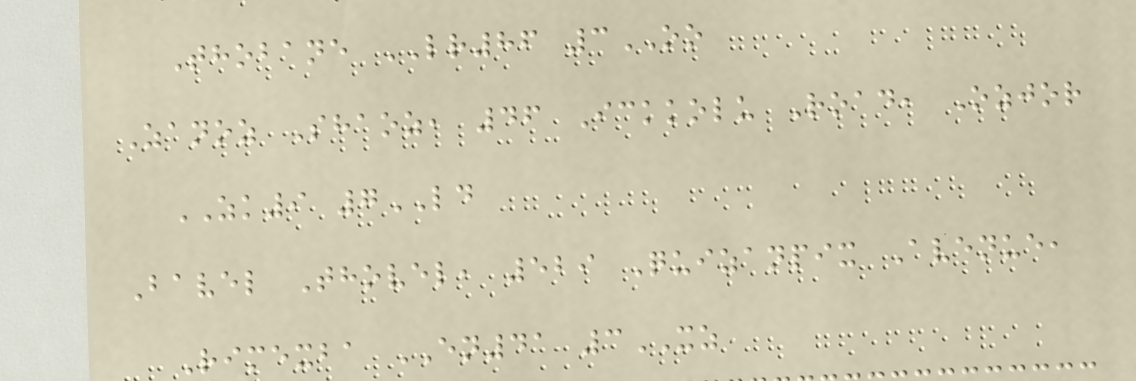Thobane LR86 3OO
Zanoz Shaoz, 46 Ickkolu Road, Ozjor
ZK9 7LD
Bavel Thovel, 529 Quizanpix Avenue,
Rimexba EN41 3XZ
